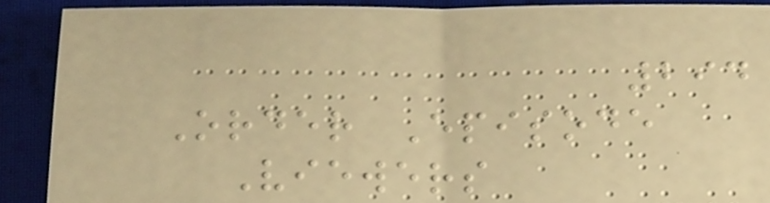294
Order Episode
Viewers
